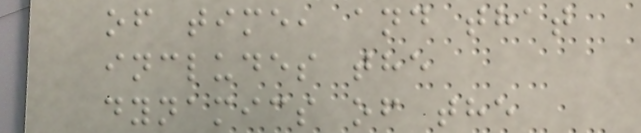of time, and that
includes the
dynamics of the
